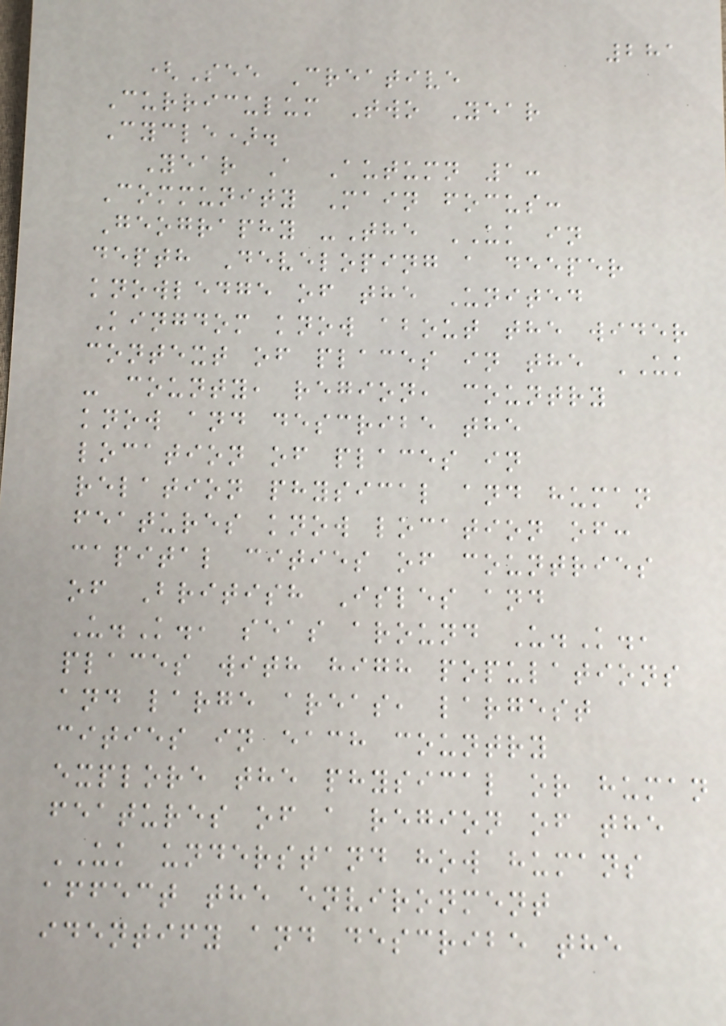281
(See Creative
Curriculum Two Year
Cycle).
Year A Autumn 1:
Community Main focus:
Geography -The UK in
depth Developing a deeper
knowledge of the United
Kingdom know about the wider
context of places in the UK
- county, region, country
know and describe the
location of places in
relation physical and human
features know location of:
capital cities of countries
of British Isles and
U.K., seas around U.K.,
places with high populations
and large areas, largest
cities in each country
explore the physical or human
features of a region of the
UK understand how humans
affect the environment
identify and describe the
